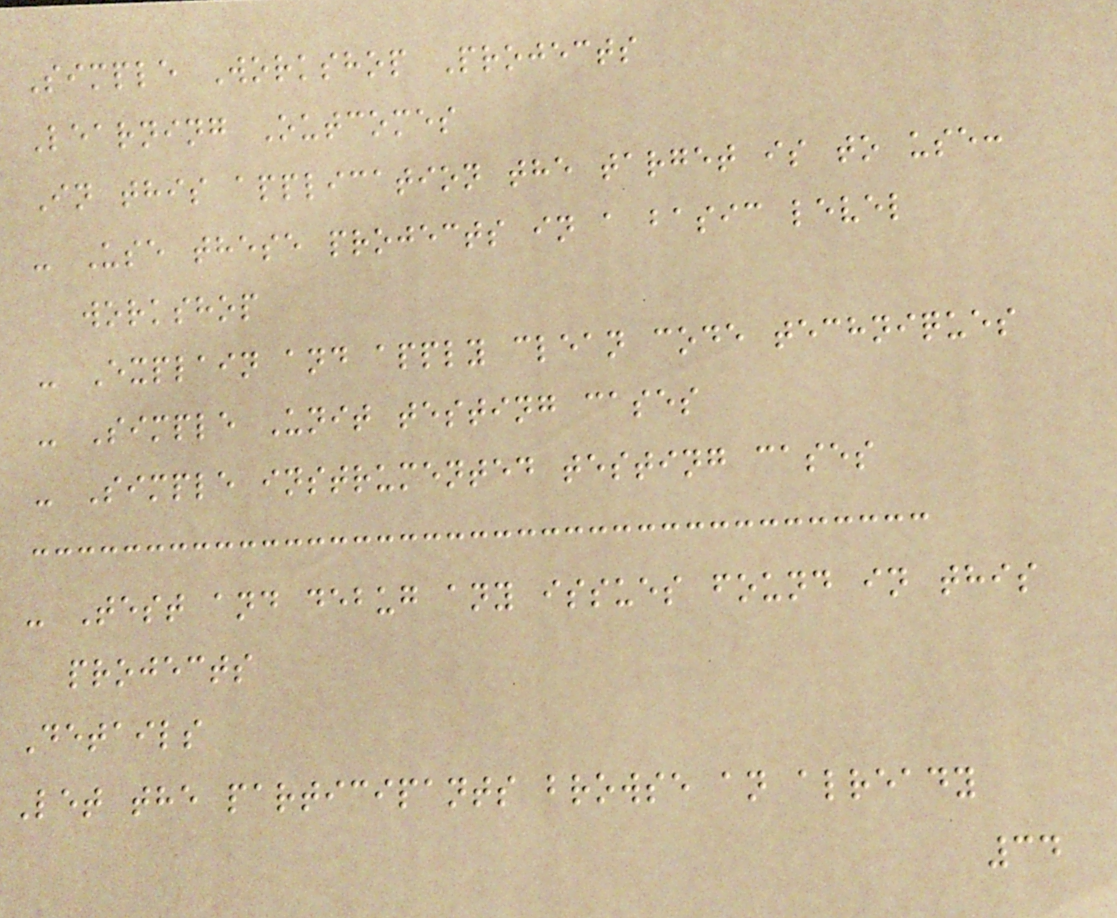Simple Workshop Projects
Learning Outcomes
In this application the target is to use:
- Use these projects in a basic level
workshop
- Explain and apply clean code techniques
- Simple Unit testing cases
- Simple instrumented testing cases
- Test and debug any issues found in this
projects
Details
Let the participants browse an already
34
